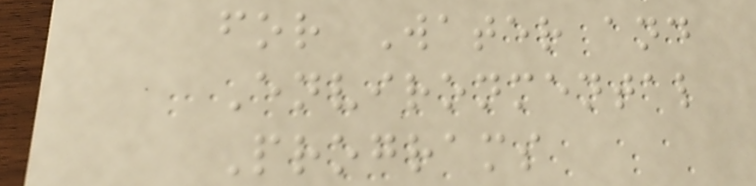for Water and
Environmental
Programs
